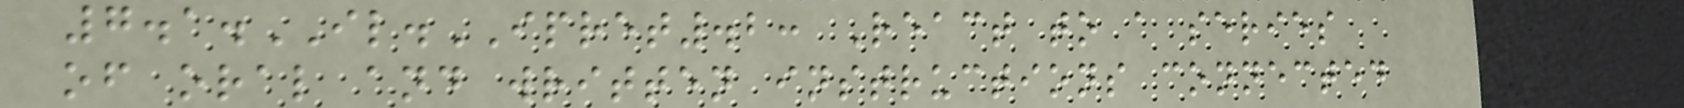7.1.IL.IPRET.2: React to a series
of oral and written instructions connected
